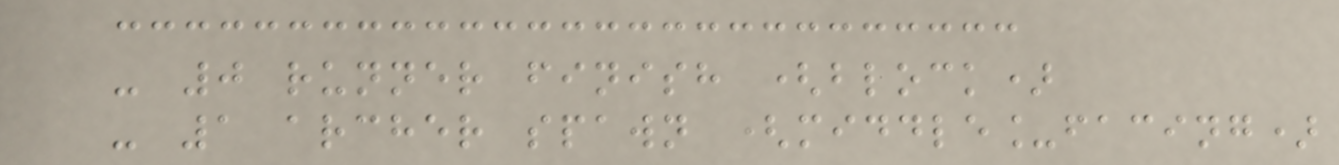- 0 runner finish (block)
- 1 archer spawn (middle_facing)
